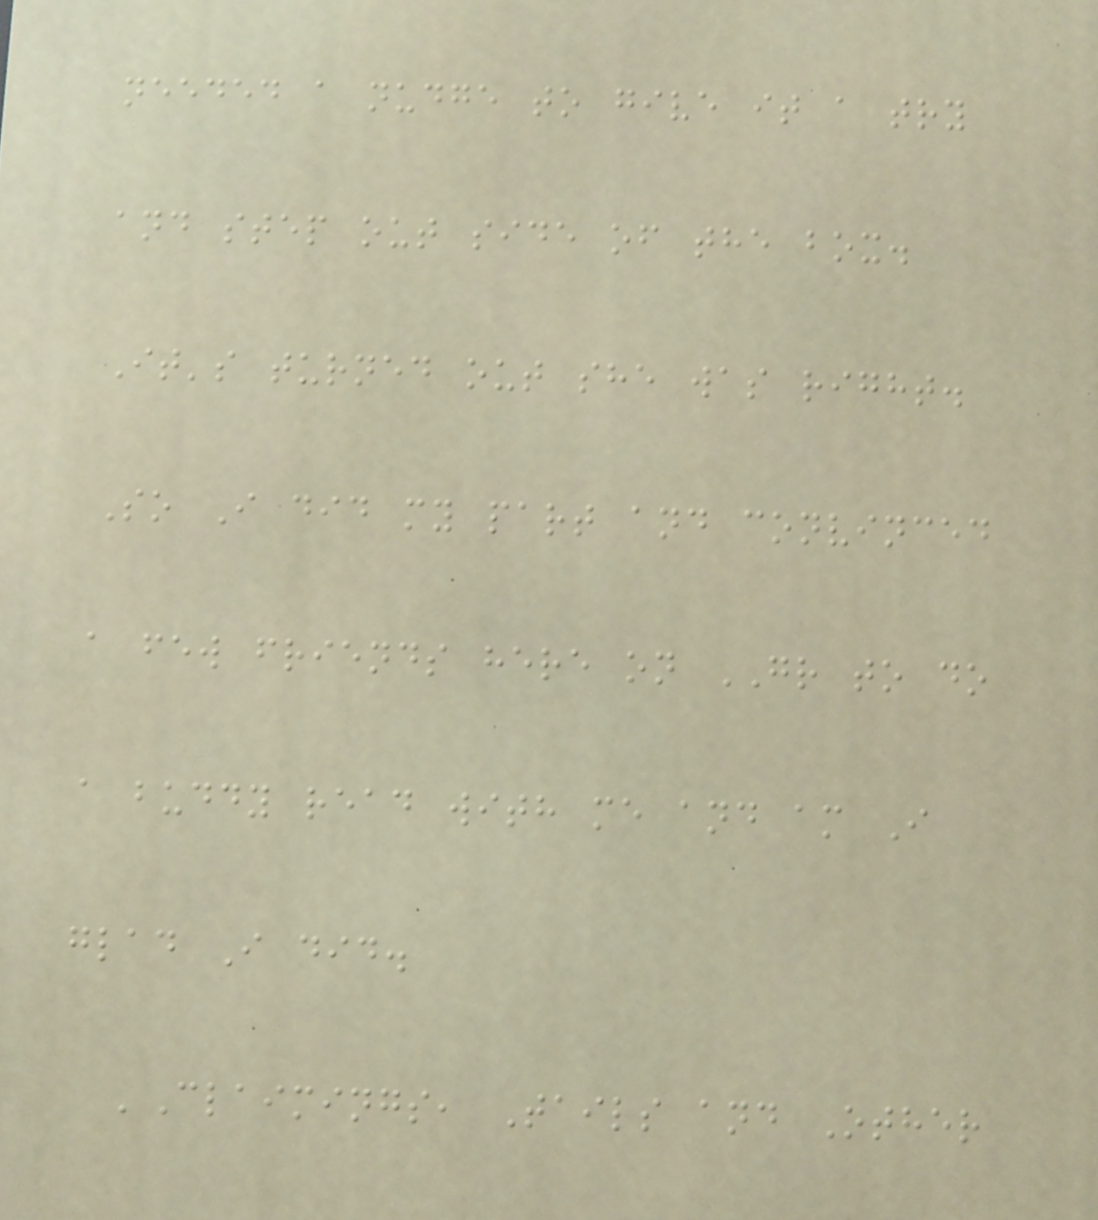needed a nudge to give it a try
and step out side of the box.
It's turned out she was right.
So I did my part and convinced
a few friends here on GR to do
a buddy read with me and am I
glad I did.
'Claimings, Tails and Other
